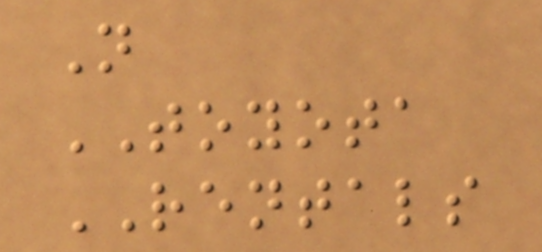N
TOYOTA
RENTALS
